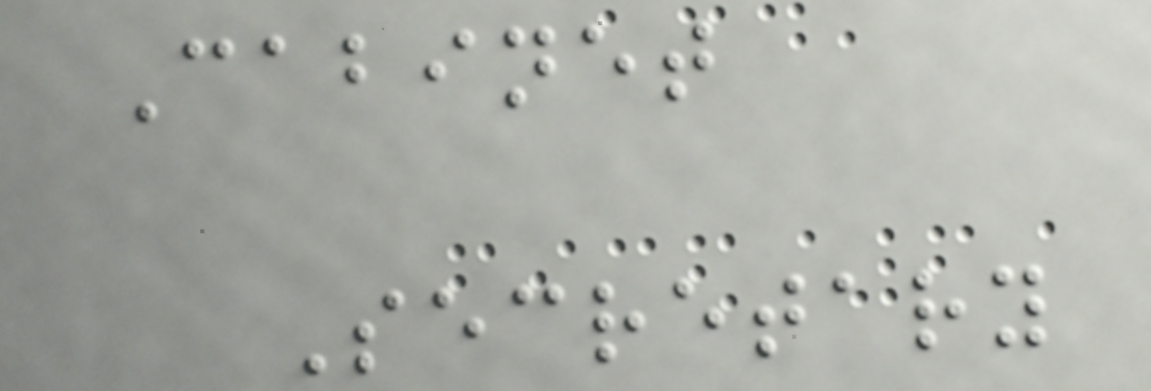Cabinet
Secretary
